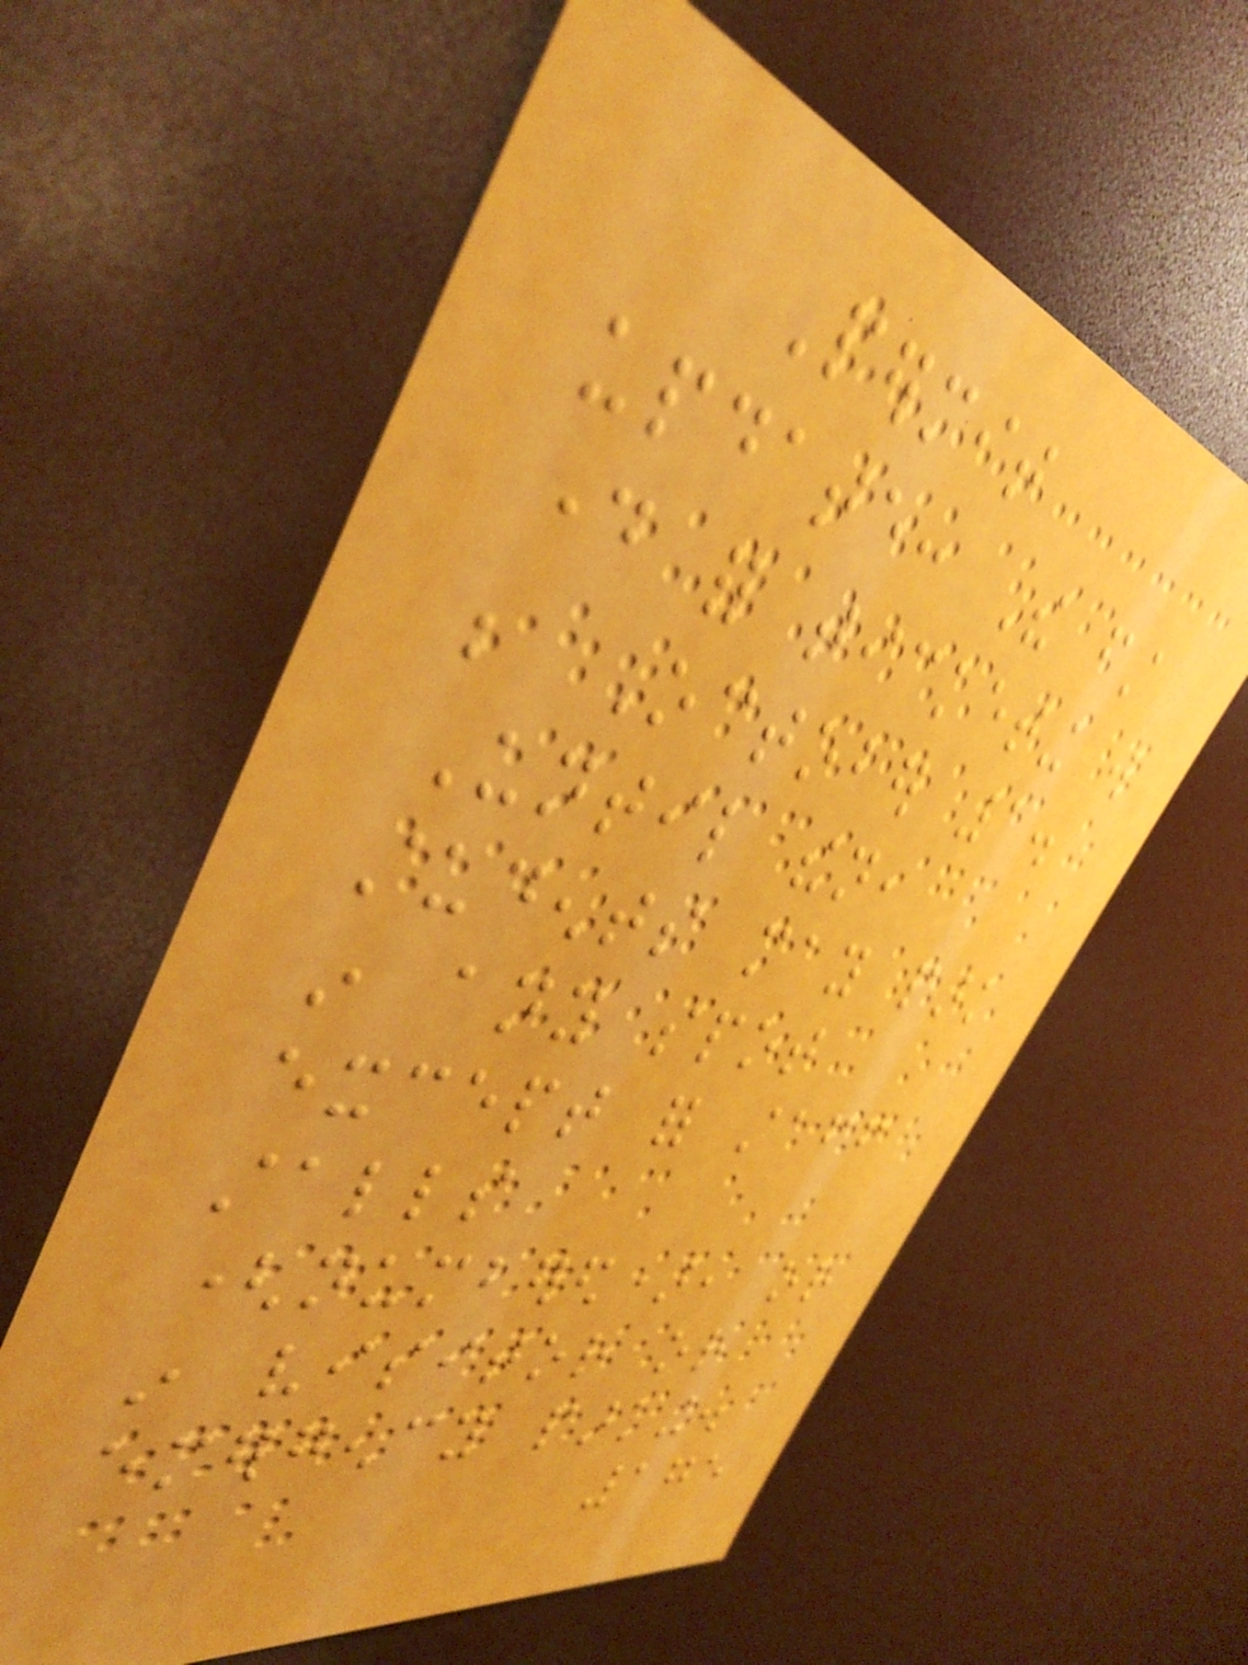Permit
update: The first
day for ticketing will
be October 1.
Until then,
students may park
in any spot
except for staff
stalls
(numbered), or
in visitor or
emergency parking.
175
